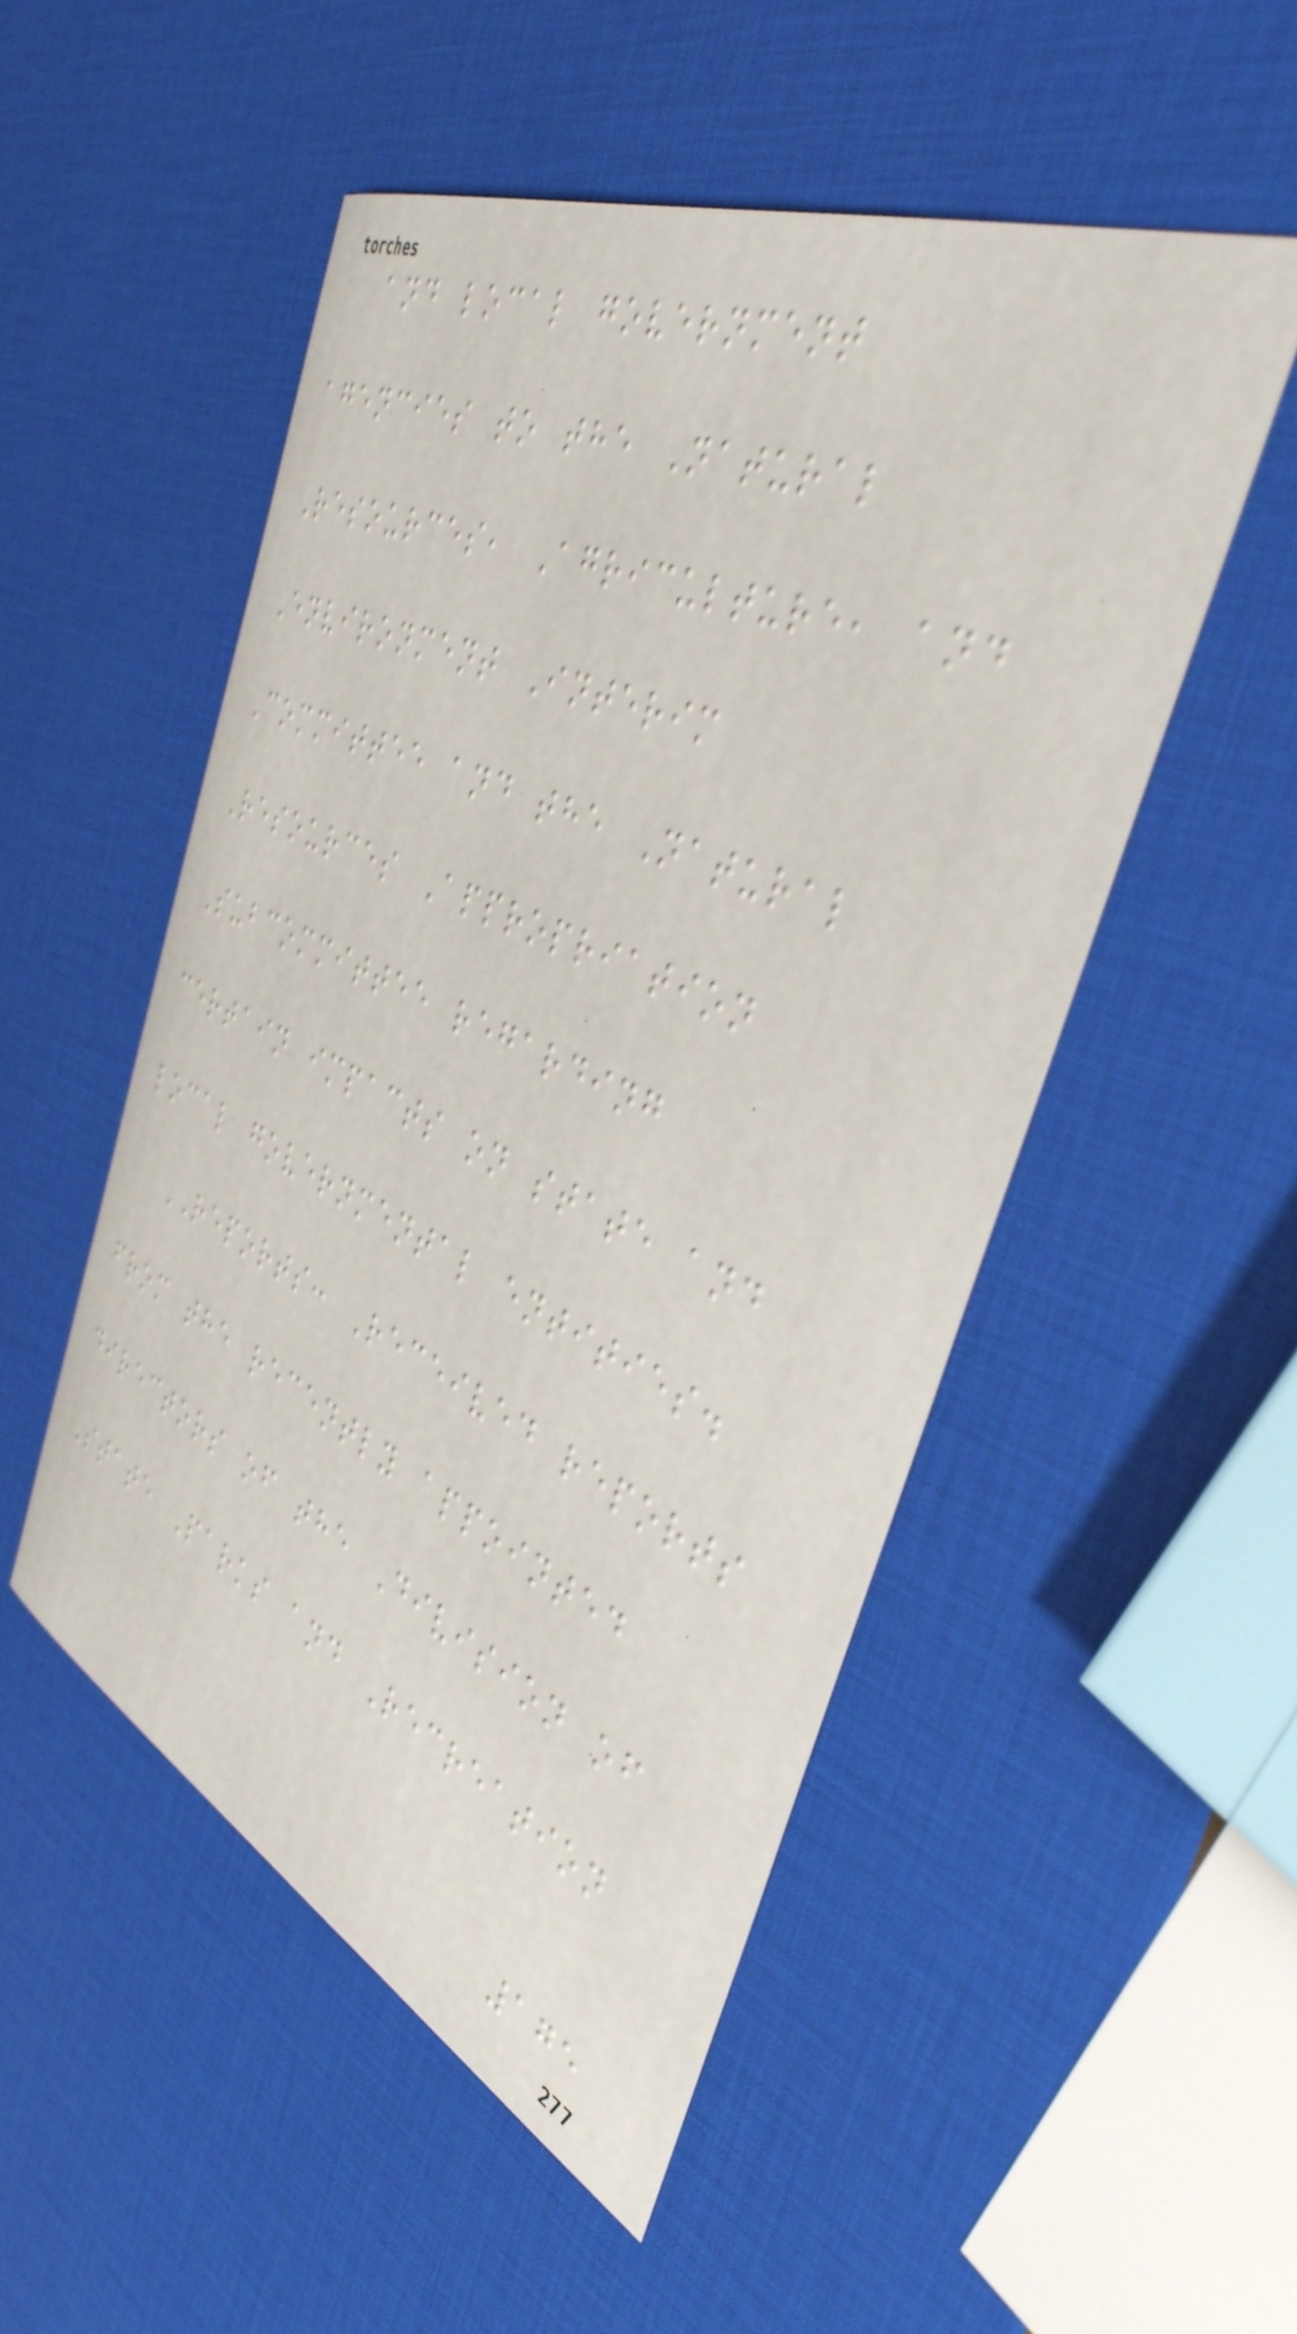and local government
agencies to the Natural
Resources, Agriculture, and
Environment Interim
Committee and the Natural
Resources Appropriation
Subcommittee regarding
certain impacts on state and
local governmental entities.
REPORTS: Received reports
from the recently appointed
directors of the Division of
State Parks and Recreation
175
